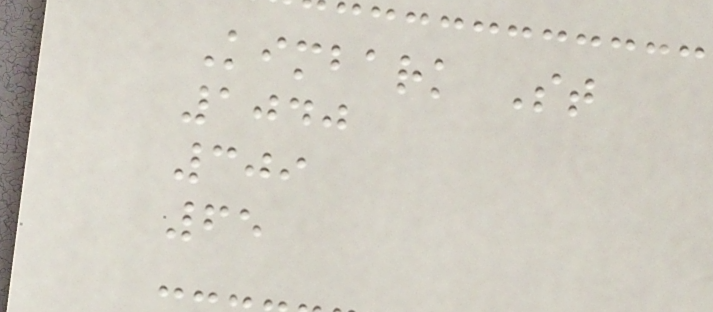Kimbark St
1040
309
65
